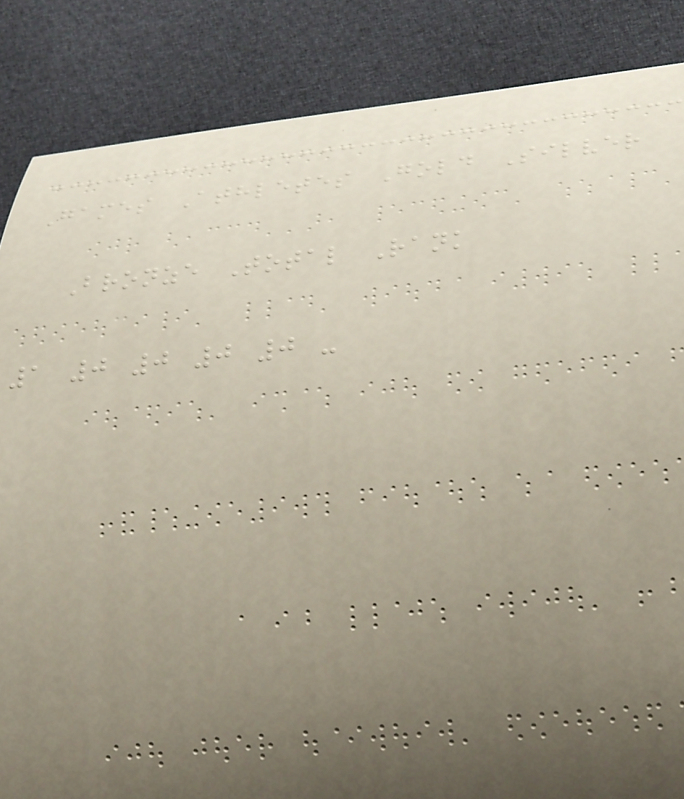Games Athletes Gold Silver
Bronze Total Rank
1 0 0 0 0 -
